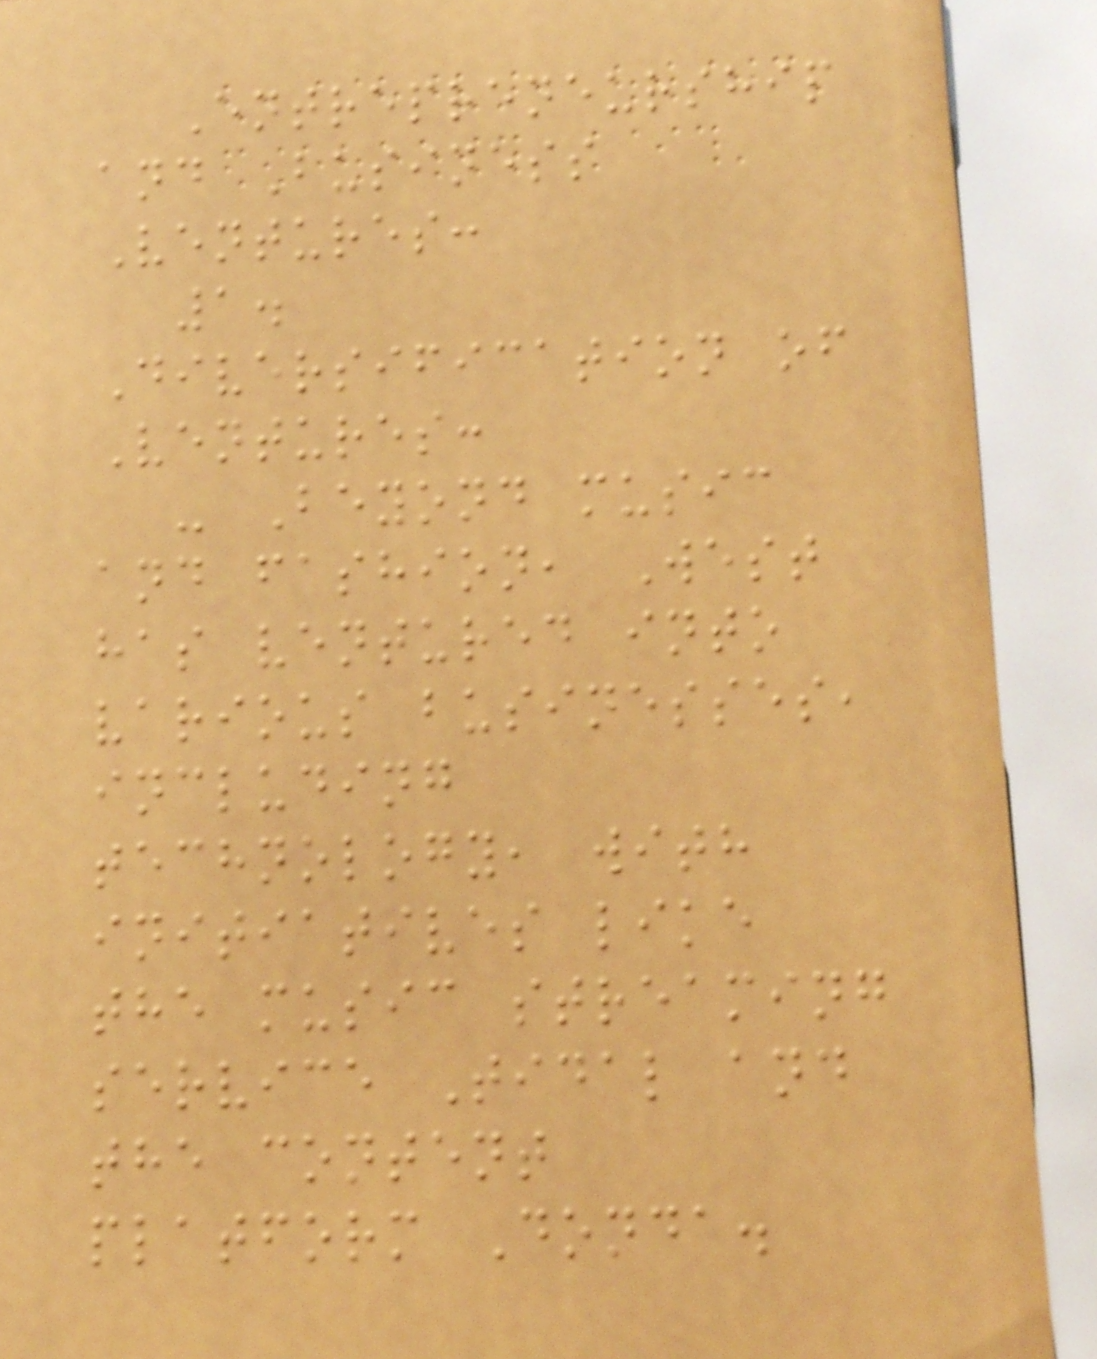Entrepreneurship
and Business
Ventures:
1.
Diversification of
Ventures:
- Beyond music
and fashion, West
has ventured into
various businesses,
including
technology, with
initiatives like
the music streaming
service Tidal and
the content
platform Donda.
